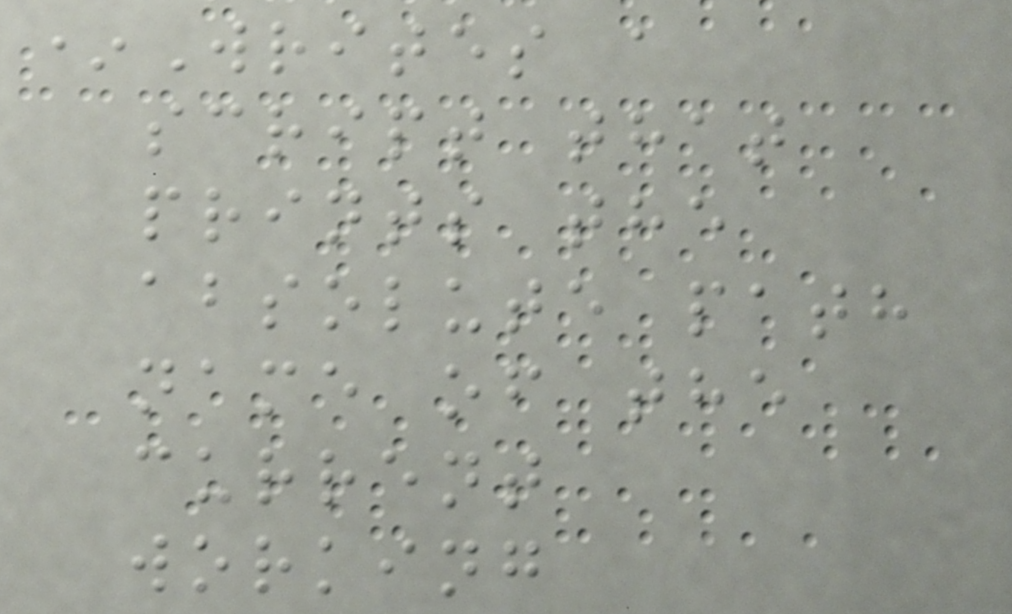*Writes a
script that
prints the
absolute path
name of the
current
working
